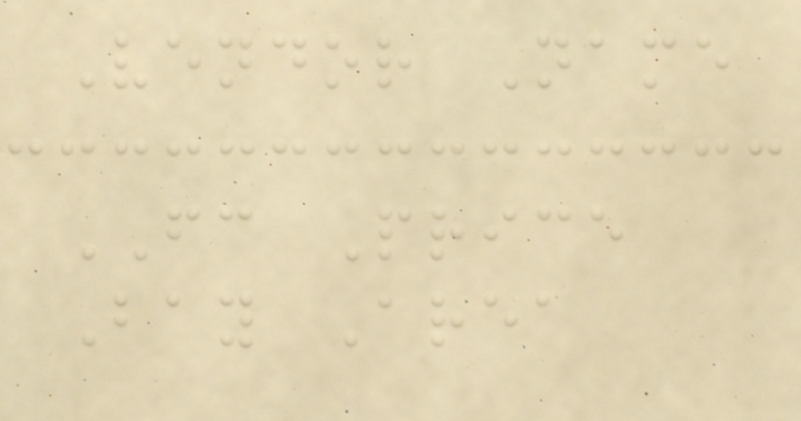Vendor Name
FC Price
Bay Area
